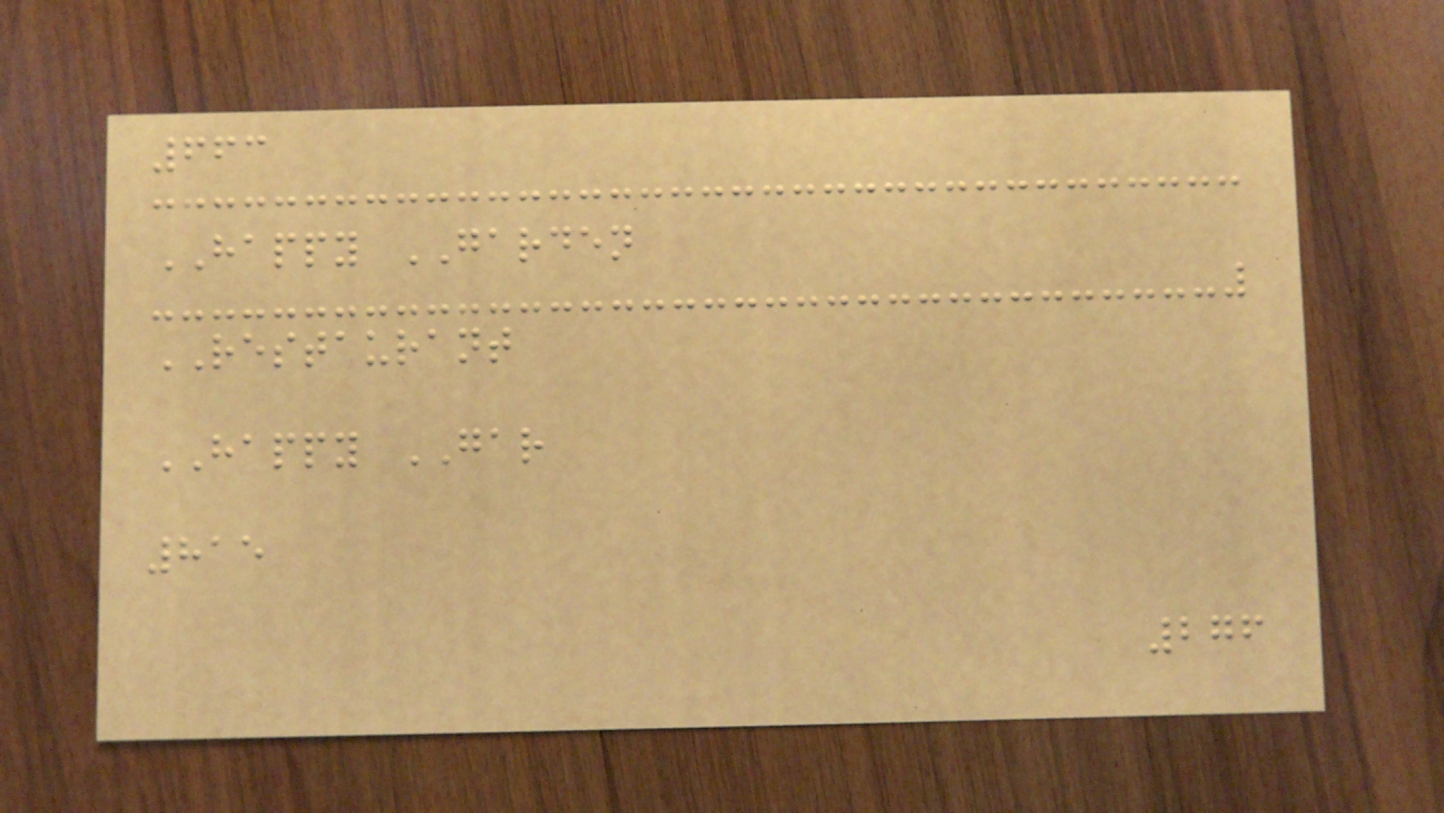663
HAPPY GARDEN
RESTAURANT
HAPPY GAR
815
276
